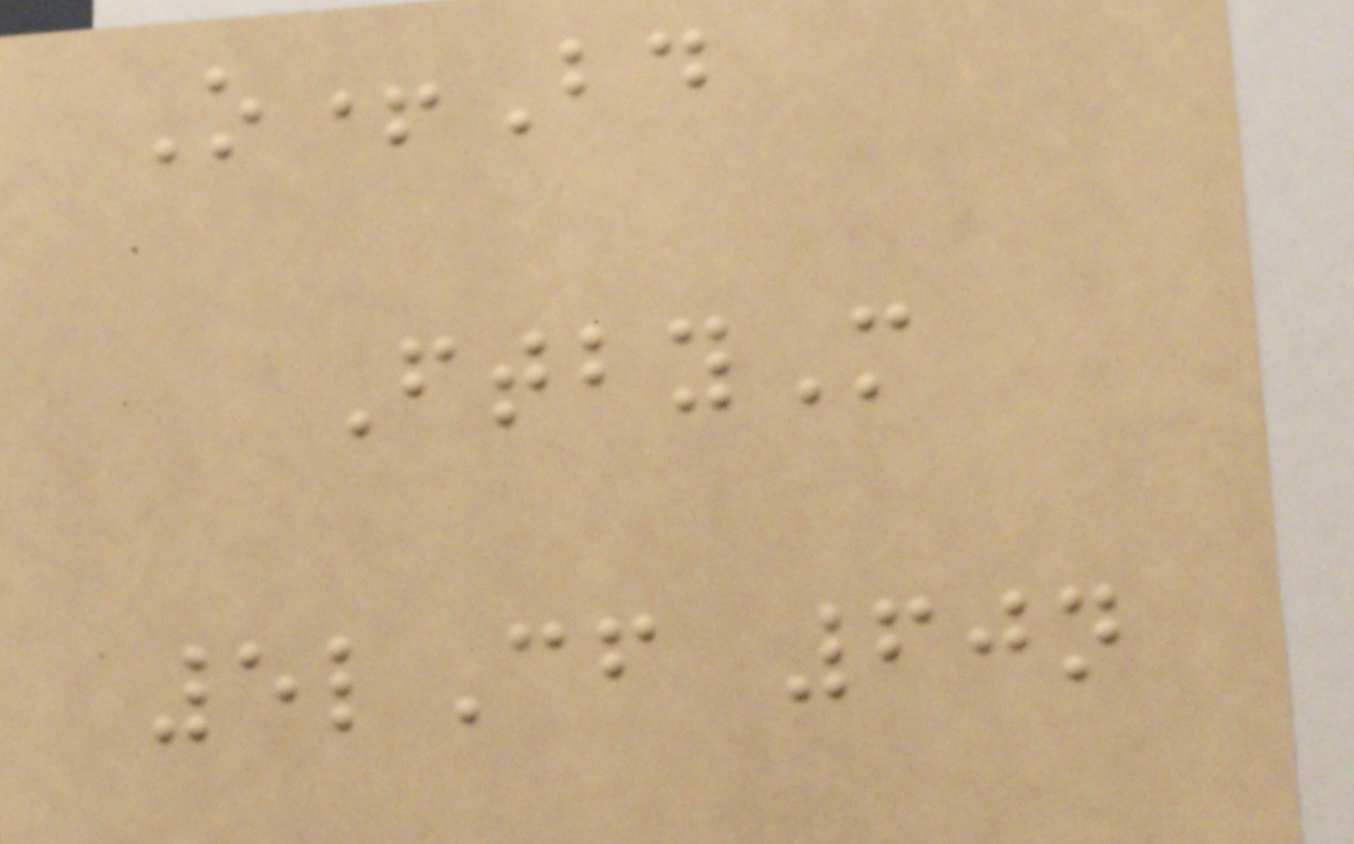O+Bd
FtbyM
5lCf 60n
